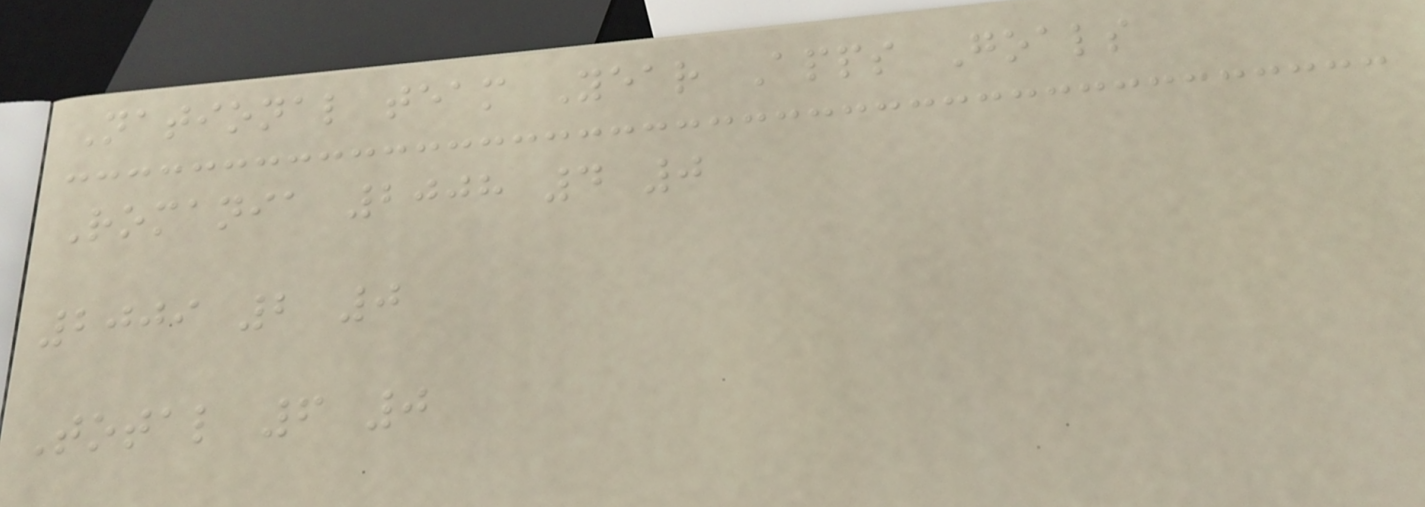National team Year Apps Goals
Romania 2008 4 0
2009 2 0
Total 6 0
